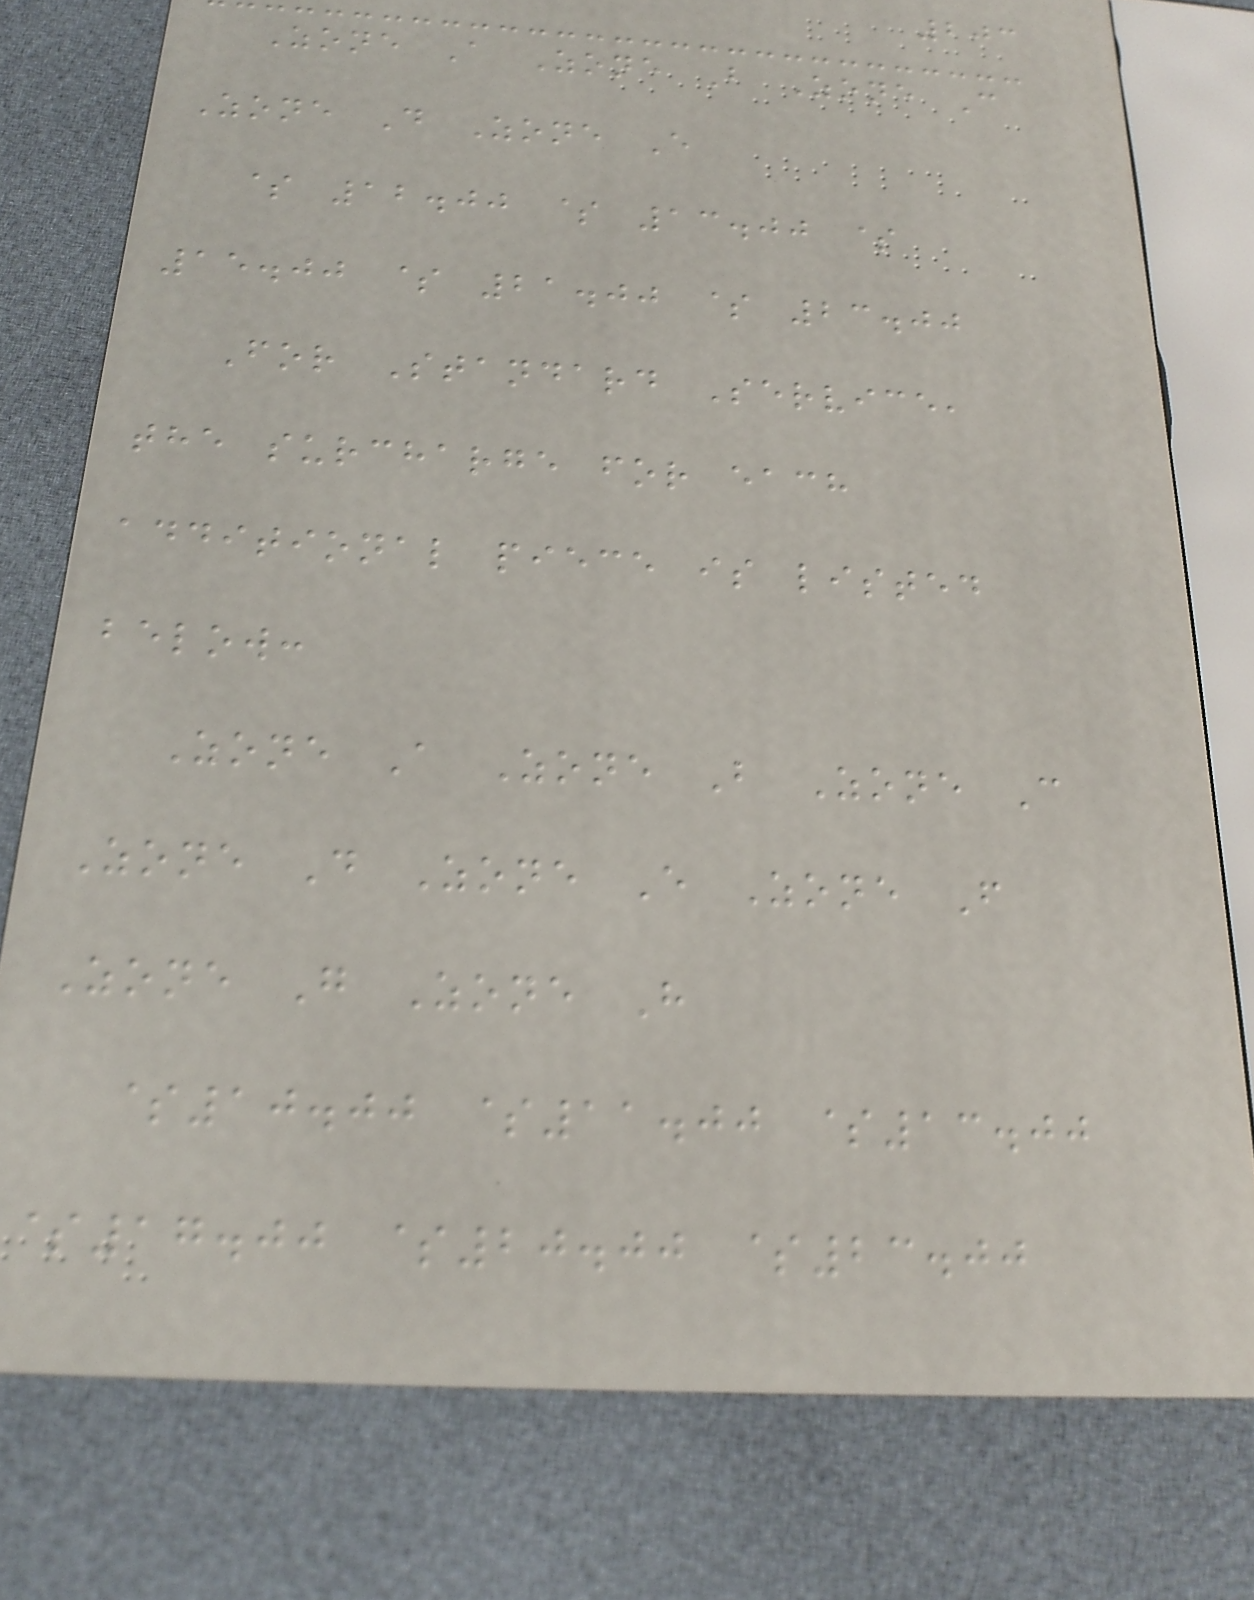203
Zone A Zone B Zone C
Zone D Zone E
$ 12.00 $ 13.00 $
15.00 $ 21.00 $ 23.00
For Standard Service,
the surcharge for each
additional piece is listed
below:
Zone A Zone B Zone C
Zone D Zone E Zone F
Zone G Zone H
$10.00 $11.00 $13.00
$17.00 $20.00 $23.00
